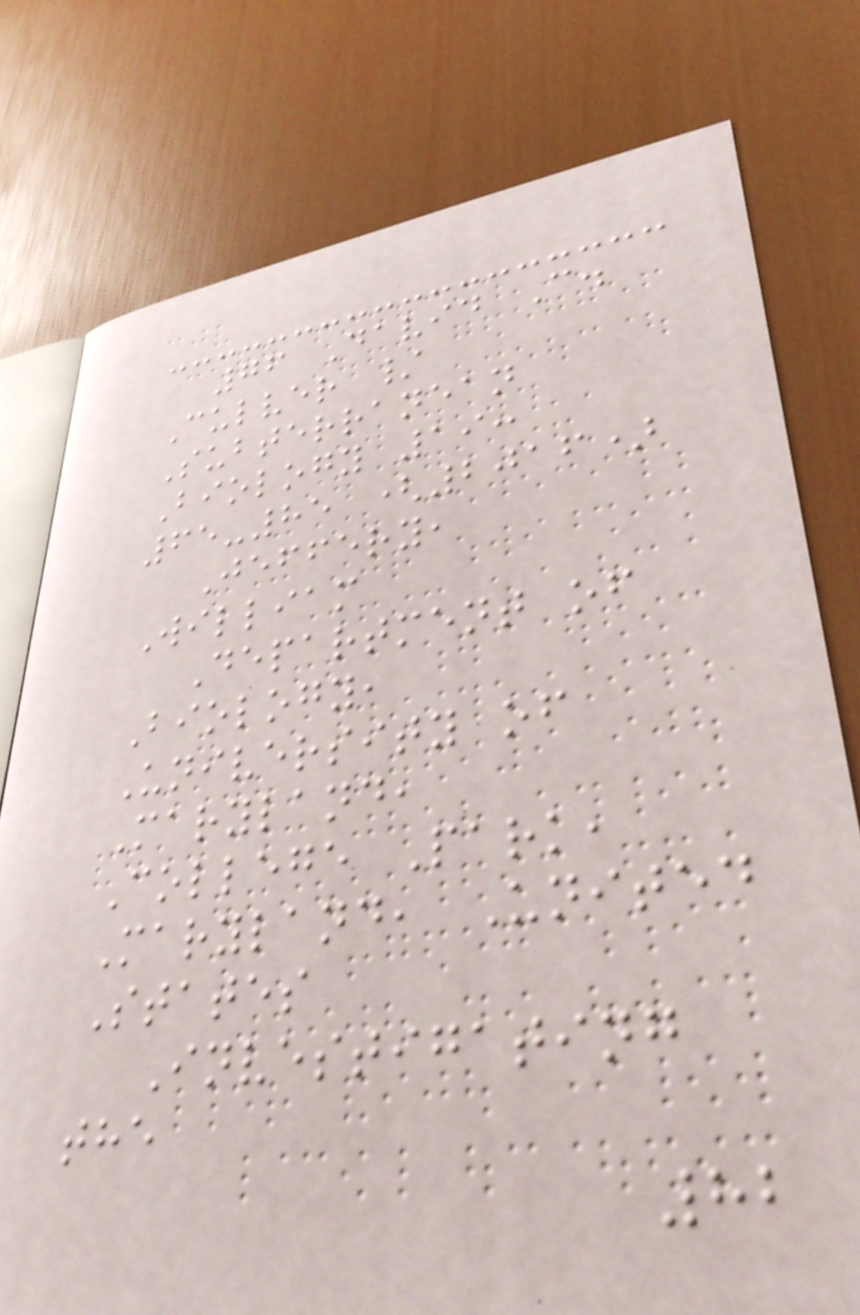76 David C.
Culver /
Subterranean
Biology 19:
65-85 (2016)
Jeffery,
William
Department of
Biology,
University of
Maryland,
College Park,
Maryland, United
States
Investigating
the
82
